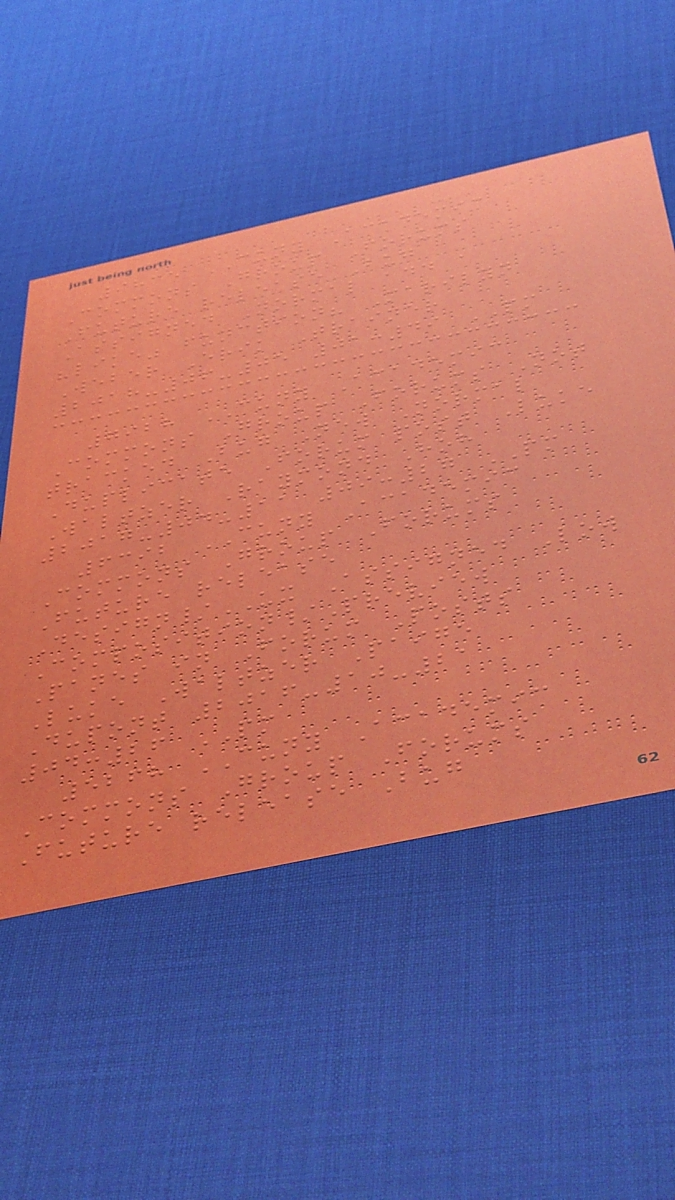9835 CUNY Academic
Commons Group Forums
Future release Bug
Assigned Normal add a
"like" function? Marilyn
Weber Erik Trainer
2018-06-05 01:49 PM
7928 CUNY Academic
Commons Group Forums Not
tracked Bug New Normal
Duplicate Forum post Luke
Waltzer Raymond Hoh
2017-04-11 09:27 PM
6392 CUNY Academic
Commons Group Forums
Future release
Design/UX Assigned Low
Composition/Preview
Panes in Forum Posts
Luke Waltzer Paige
Dupont 2016-10-21
04:26 PM
5268 CUNY Academic
Commons Group Forums
Future release Bug
